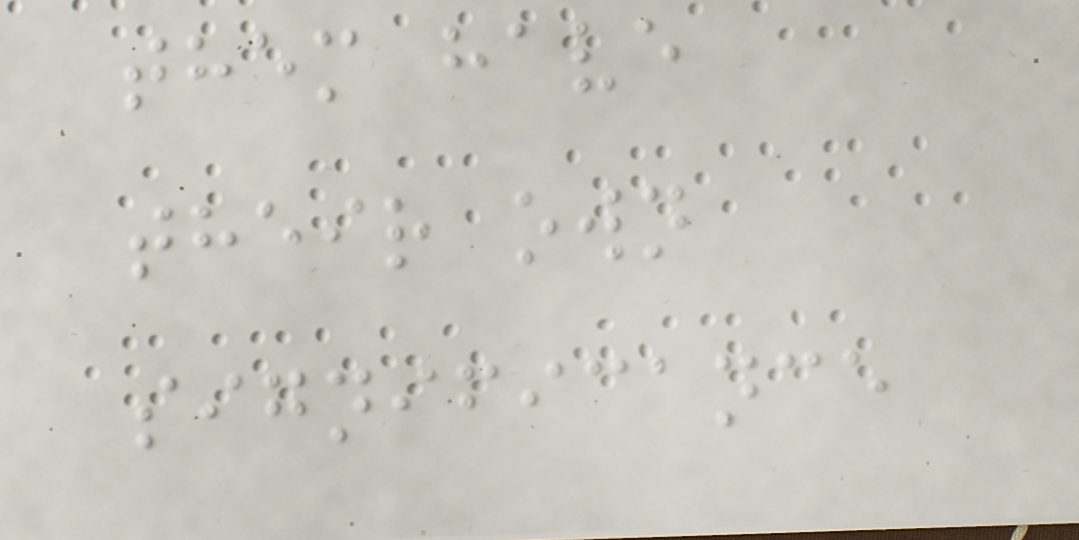them have
their own
significance
